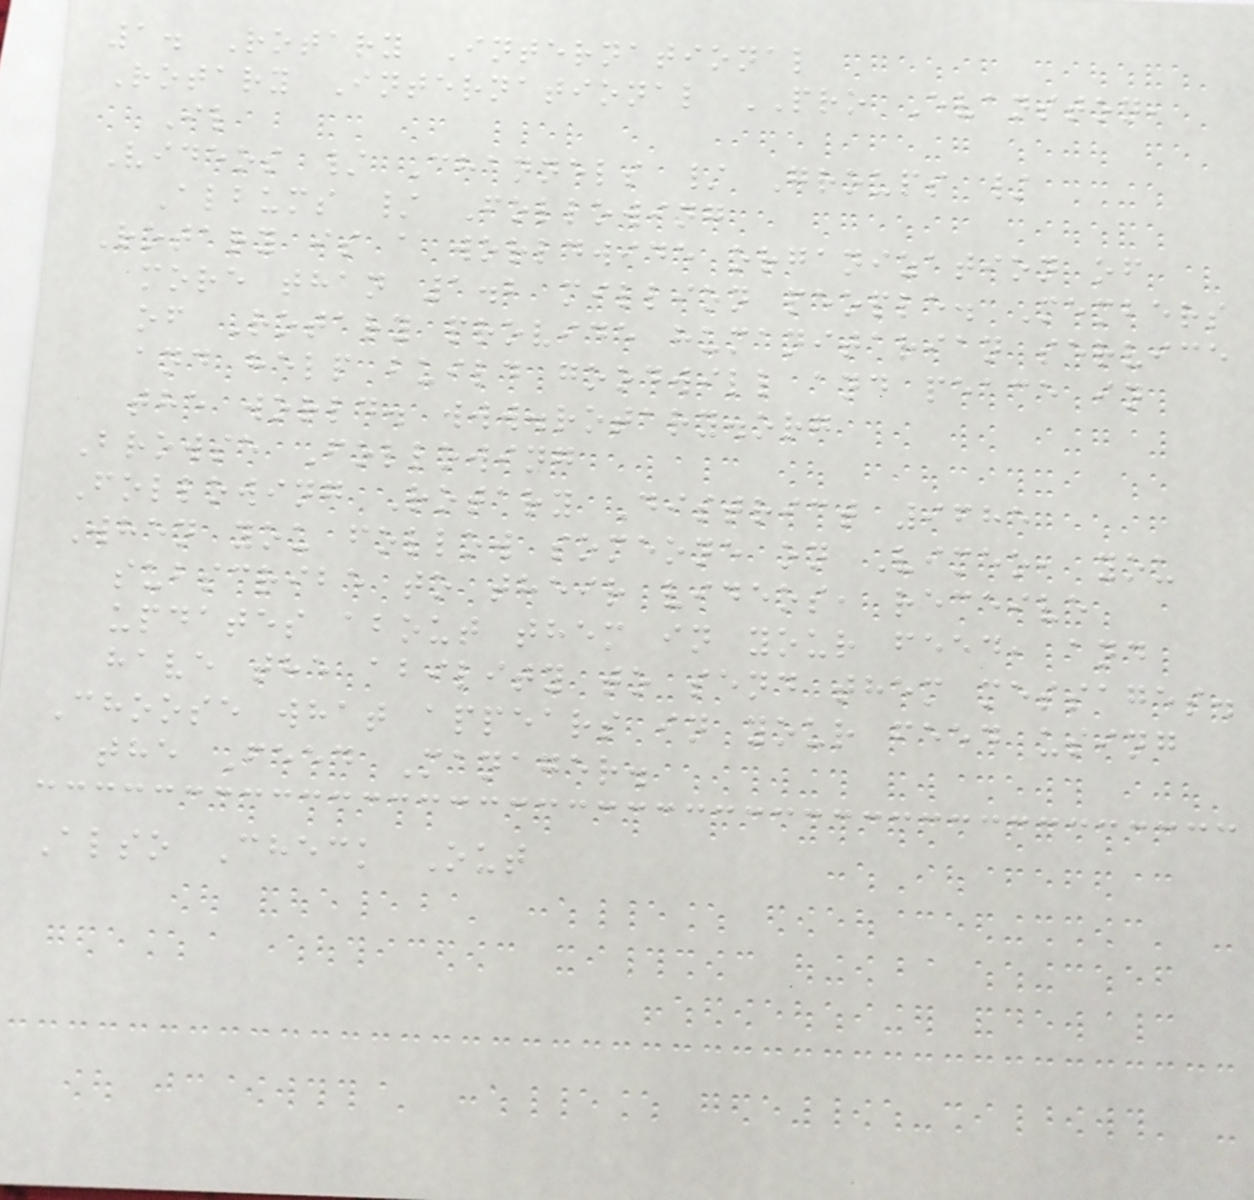1. Rotary International
Rotary International PRO Evanston,
Il
Videos / Channels / Groups /
Albums / Following
Rotary is a worldwide organization of
more than 1.2 million people. Members
of Rotary provide humanitarian service
and help build goodwill and peace in
the world. www.rotary.org
Browse Following
Following Rotary District 9685
When you follow someone on Vimeo, you
subscribe to their videos, receive
updates about them in your feed, and
have the ability to send them messages.
Choose what appears in your feed using
the Feed Manager.
Also Check Out
